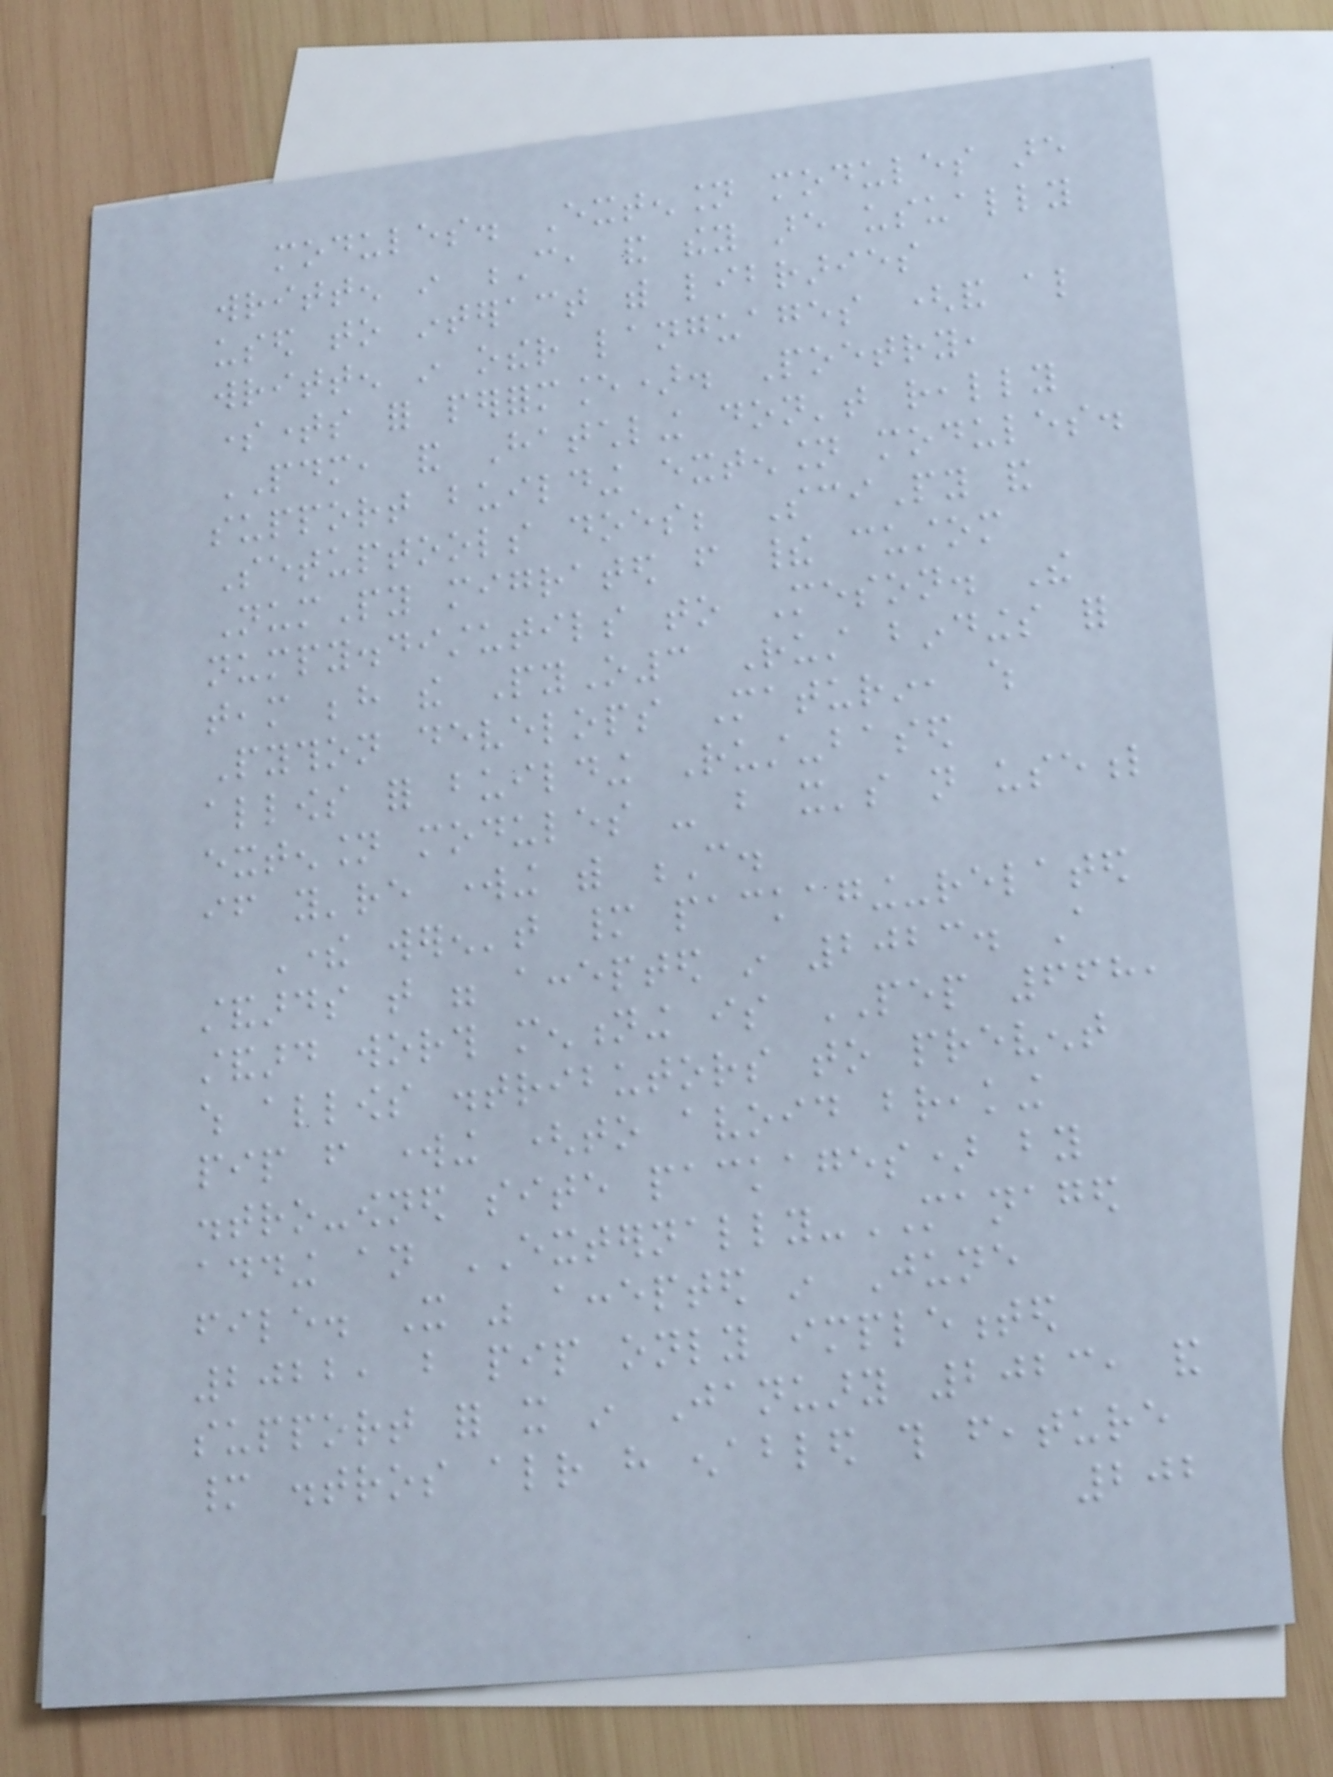modules. Extension modules are
written in C, and they are usually
used to interact with libraries
written in other languages (and also
sometimes for performance). Poetry,
PDM, and Hatchling don't really
support building extension modules.
Setuptools does; SciPy and
NumPy migrated from their custom
numpy.distutils to Meson. The
team behind the PyO3 Rust bindings for
Python develops Maturin, which
allows for building Rust-based
extension modules - but it's not useful
if you're working with C.
There weren't many packaging-related
standards that were accepted in 2023. A
standard worth mentioning is PEP 668,
which allows distributors to prevent
pip from working (to avoid breaking
distro-owned site packages) by
adding an EXTERNALLY-MANAGED
file. It was accepted in June
2022, but pip only implemented
support for it in January 2023, and
many distros already have enabled this feature
202
